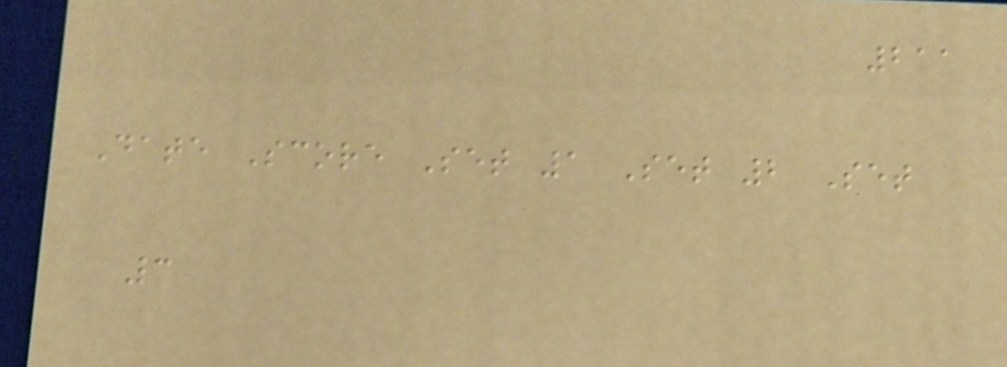211
Date Score Set 1 Set 2 Set
3
